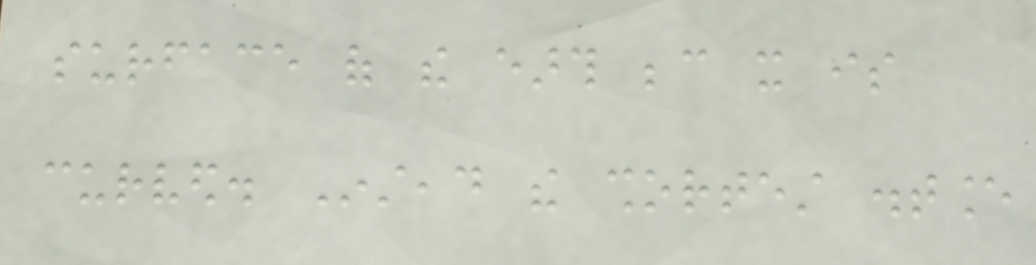surface of the earth because it is
curved. Instead the shortest distance
